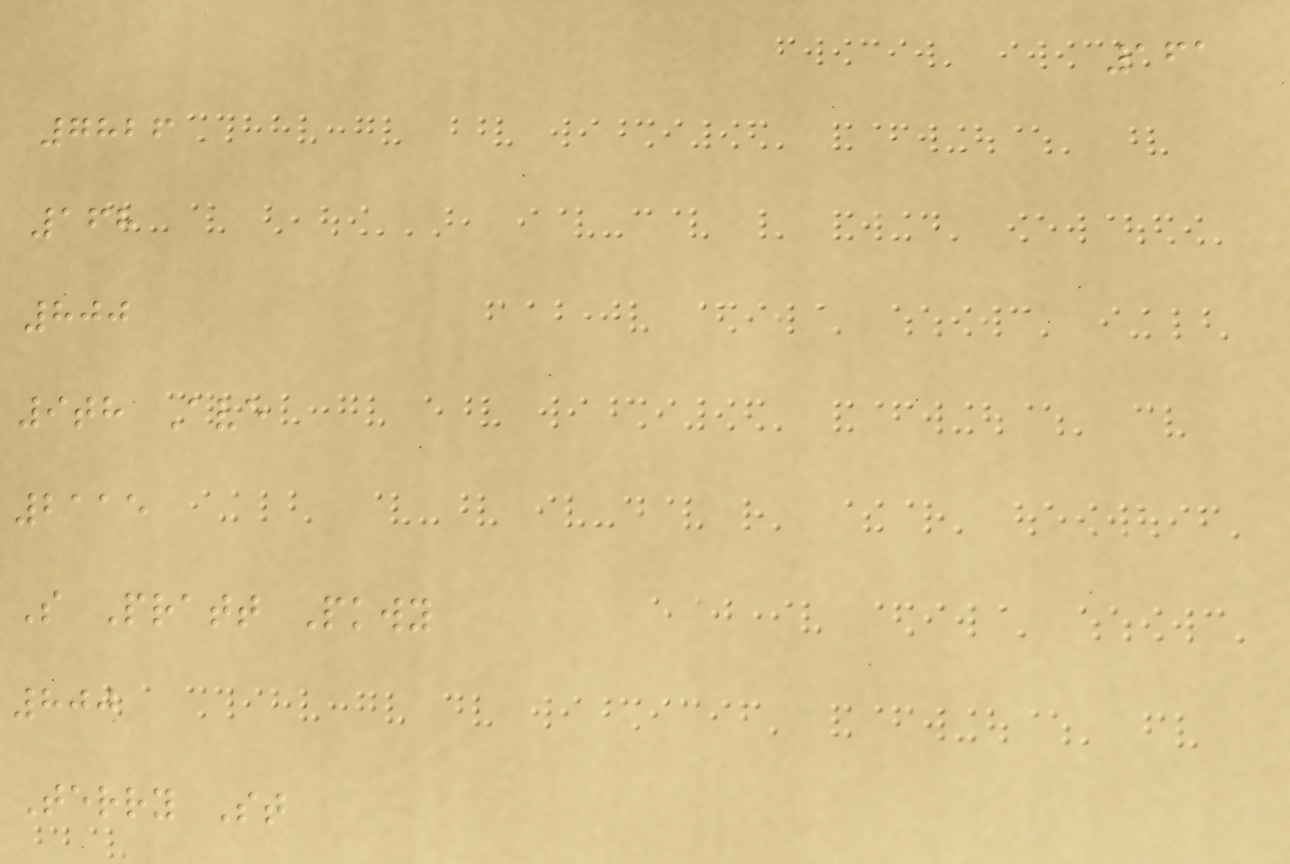161
7826
168
800
9th Ave
2115
S Pratt Pkwy
800
Terry St
